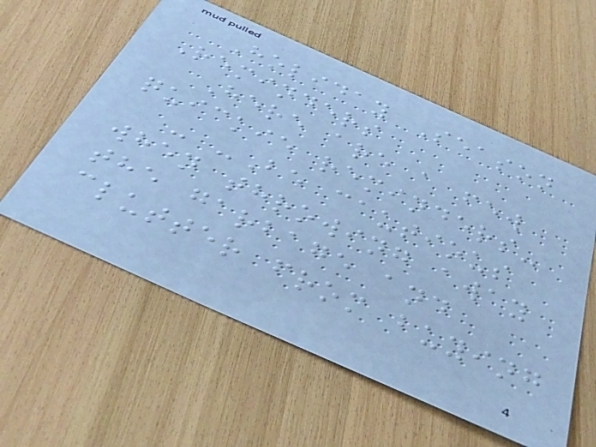Holiday Season
Reminders
Here are a few
quickie reminders-
- -Be cautious
when throwing away
the garbage and
clutter from buying
